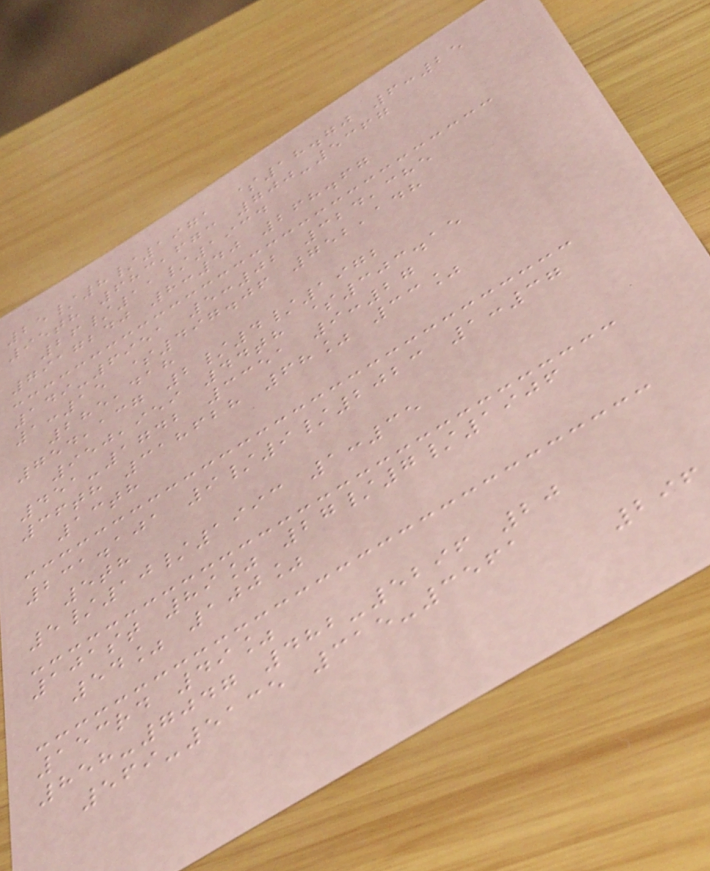25/8/1971 $18.70 6:25
95th 683,673 700-5367
26/11/1934
7917240 8:40 268.67
149-6951 5:02 324,385
1:15 $497.06 752,148
285,418
754,137 2/4/1972
950,959 44th $303.15
451-1742 3351 9:27
36th 318628 68% 33%
13th
231.101 9/9/2023 1:37
5th
5/10/1993 1:35
101st 89% 27/7/1906
54% 100%
153rd 49%
858-7047 482-5296 20
569-5135 315-3561
296
